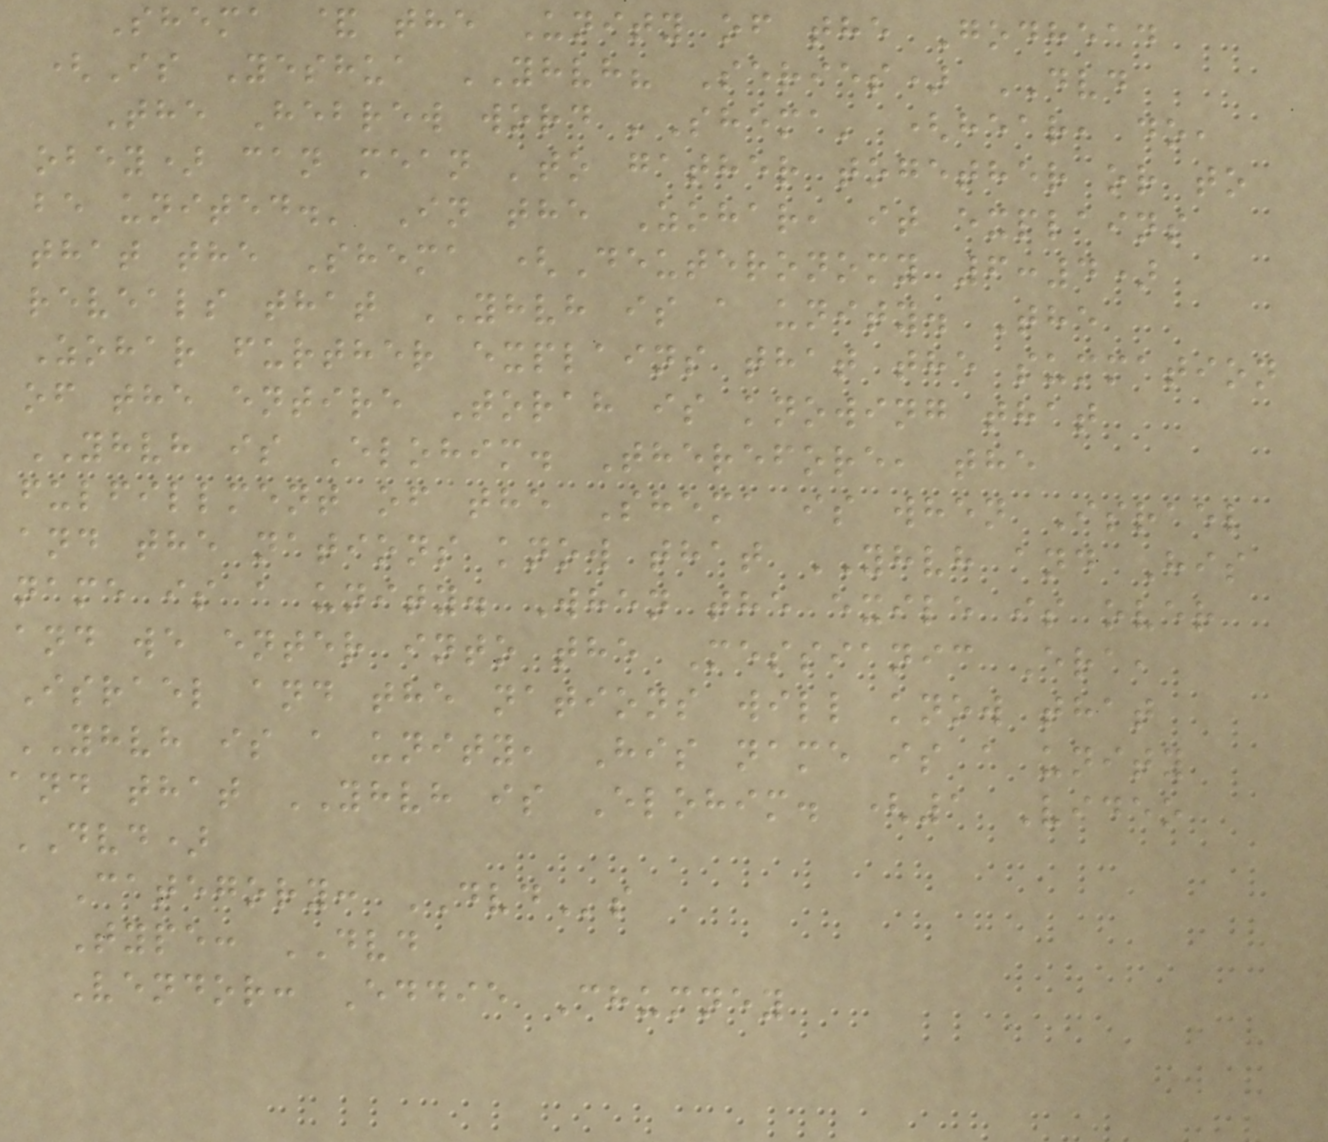Shema & the Unity of the Godhead
(Is Yeshua YHVH? Series) DVD
The Hebrew word 'Shema' (hear, do,
obey) can mean 'to gather together or to
be united.' In the Zohar, it explains
that the Shema (Deuteronomy 6:4)
reveals that YHVH is a unity. The
Zohar further explains that the summation
of the entire Torah is knowing that
YHVH is Elohim. Therefore, the
fulfillment of the Shema is when Israel
and the nations know that YHVH and His
name is a unity. When the exile is over
and we enter into the Messianic Era,
Israel and the nations will know that
YHVH is a unity, His name is a unity
and that YHVH is Elohim. (1 Video
DVD)
Category: DVDs
Type: DVD
Vendor: Eddie Chumney
